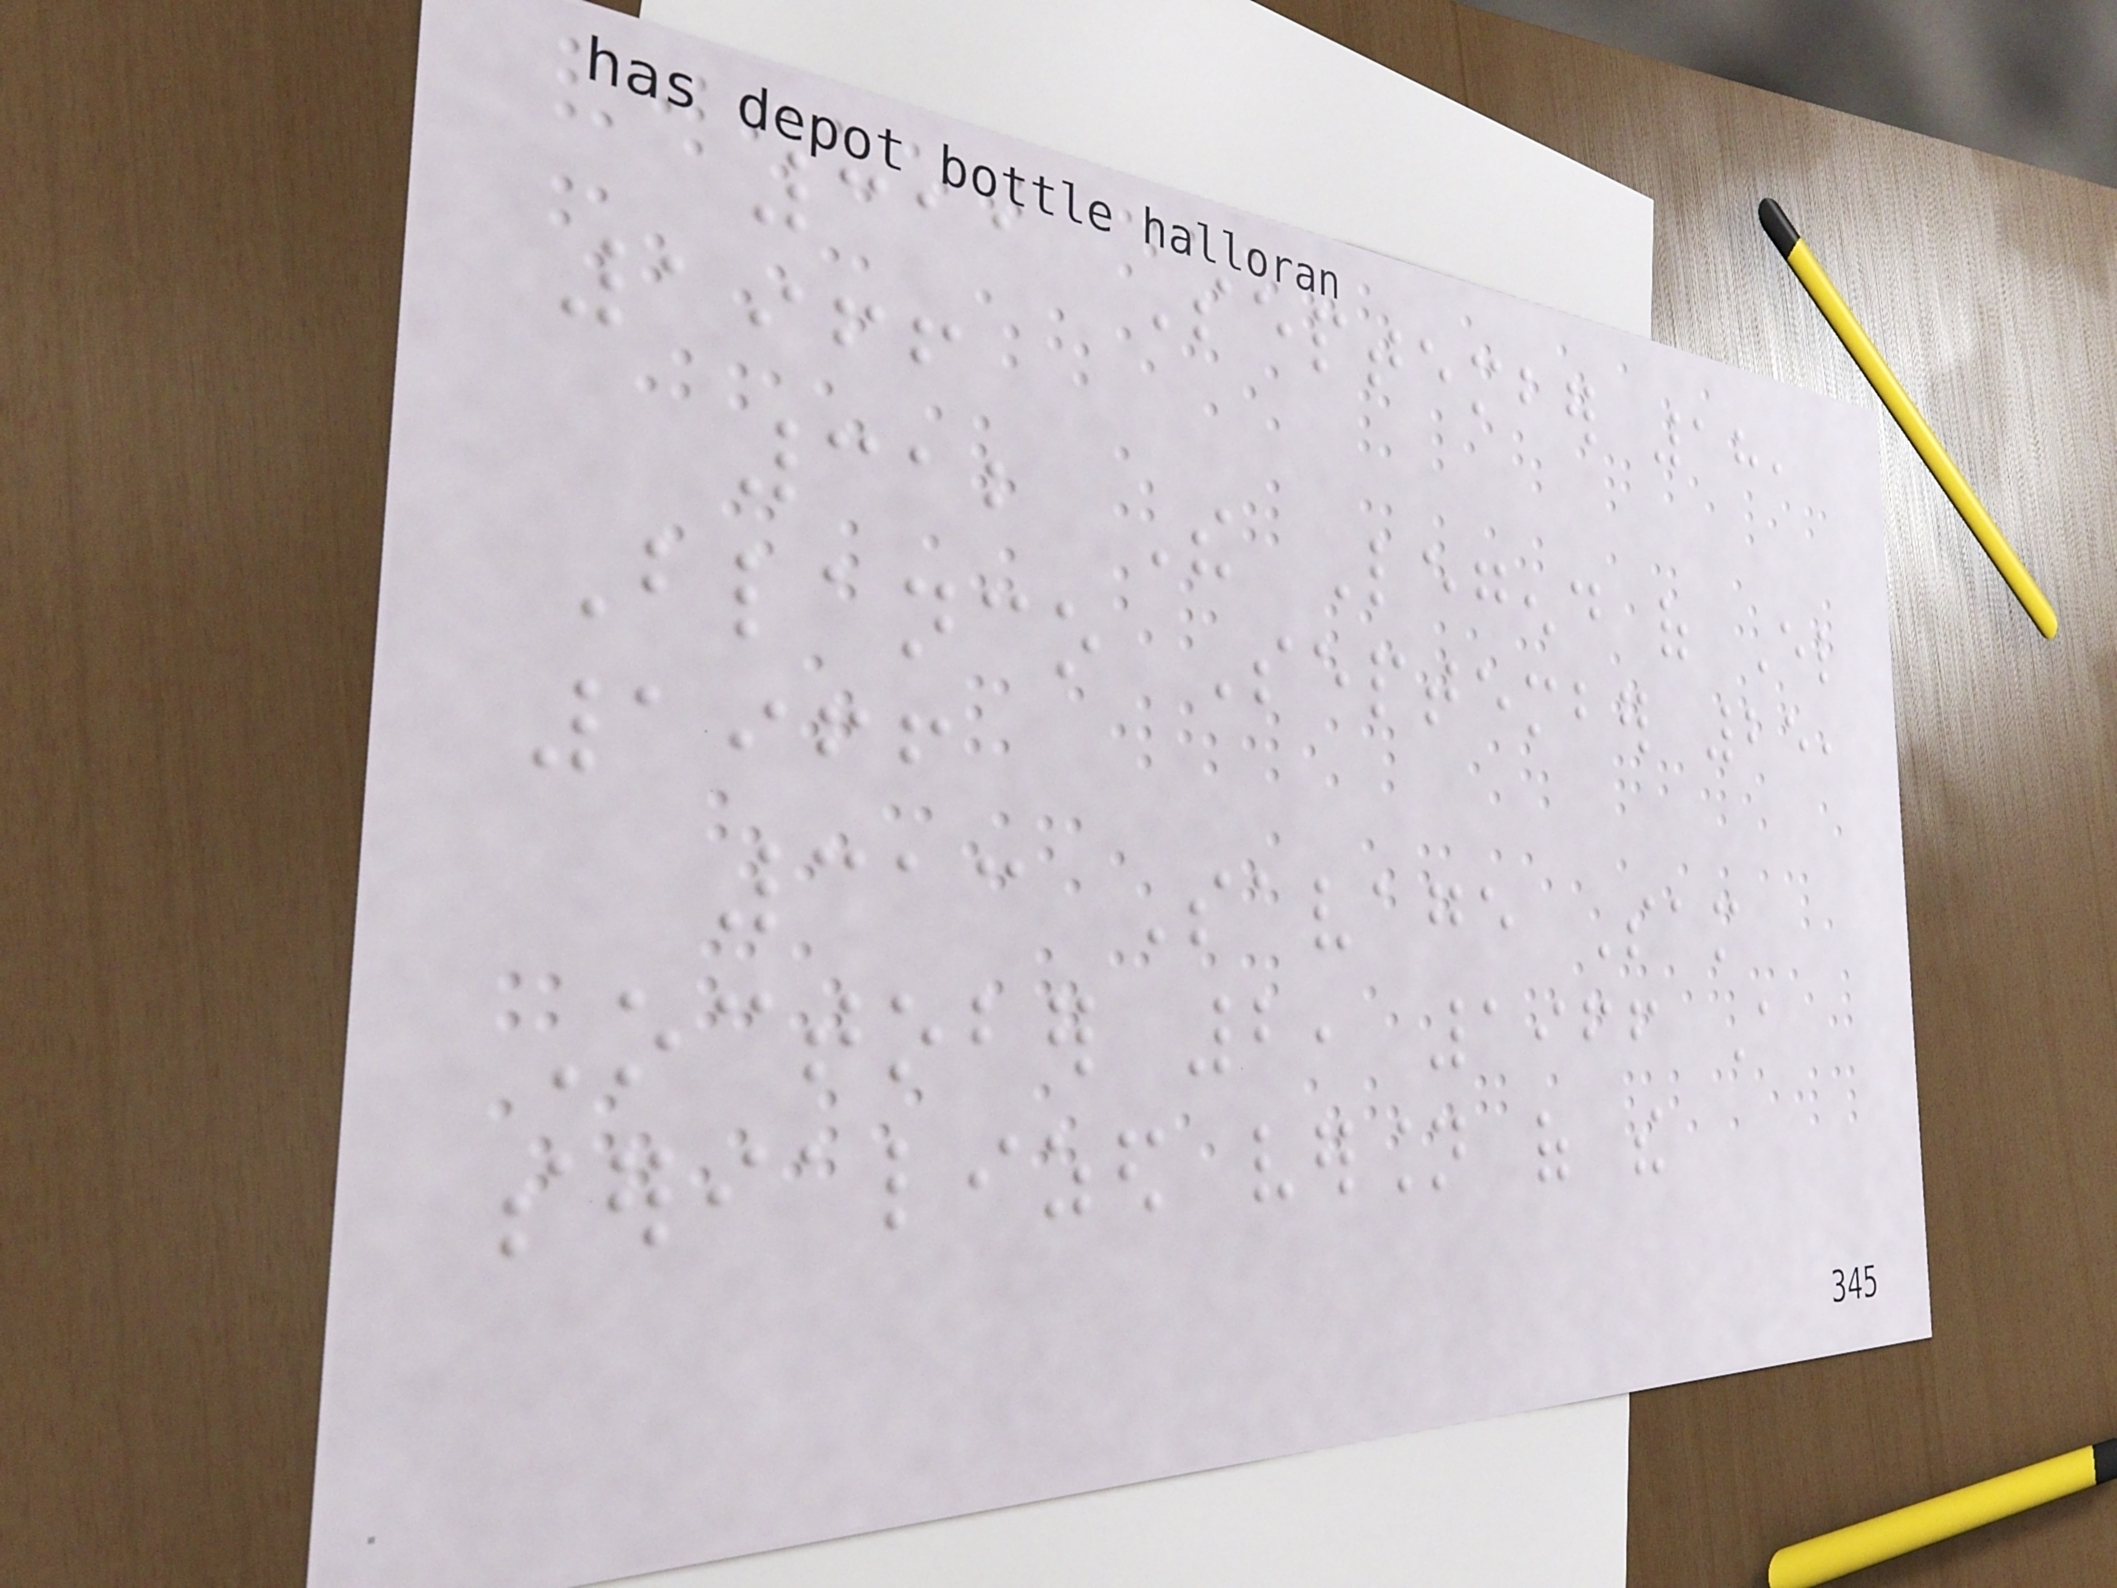311 September 18,
1966
312 The Legend of El
Blanco September 25,
1966
313 Savage Sam
October 2, 1966 A
serialized version of the
